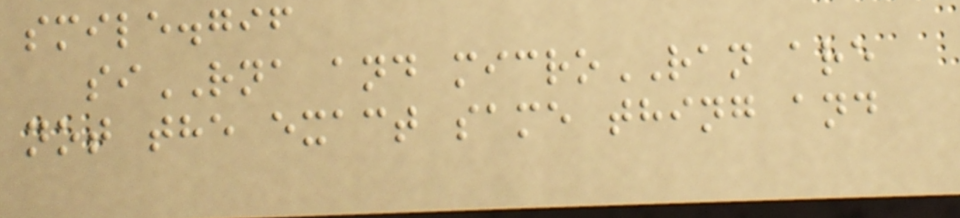smile.gif
siRNA and microRAN are
not the exact same thing and
